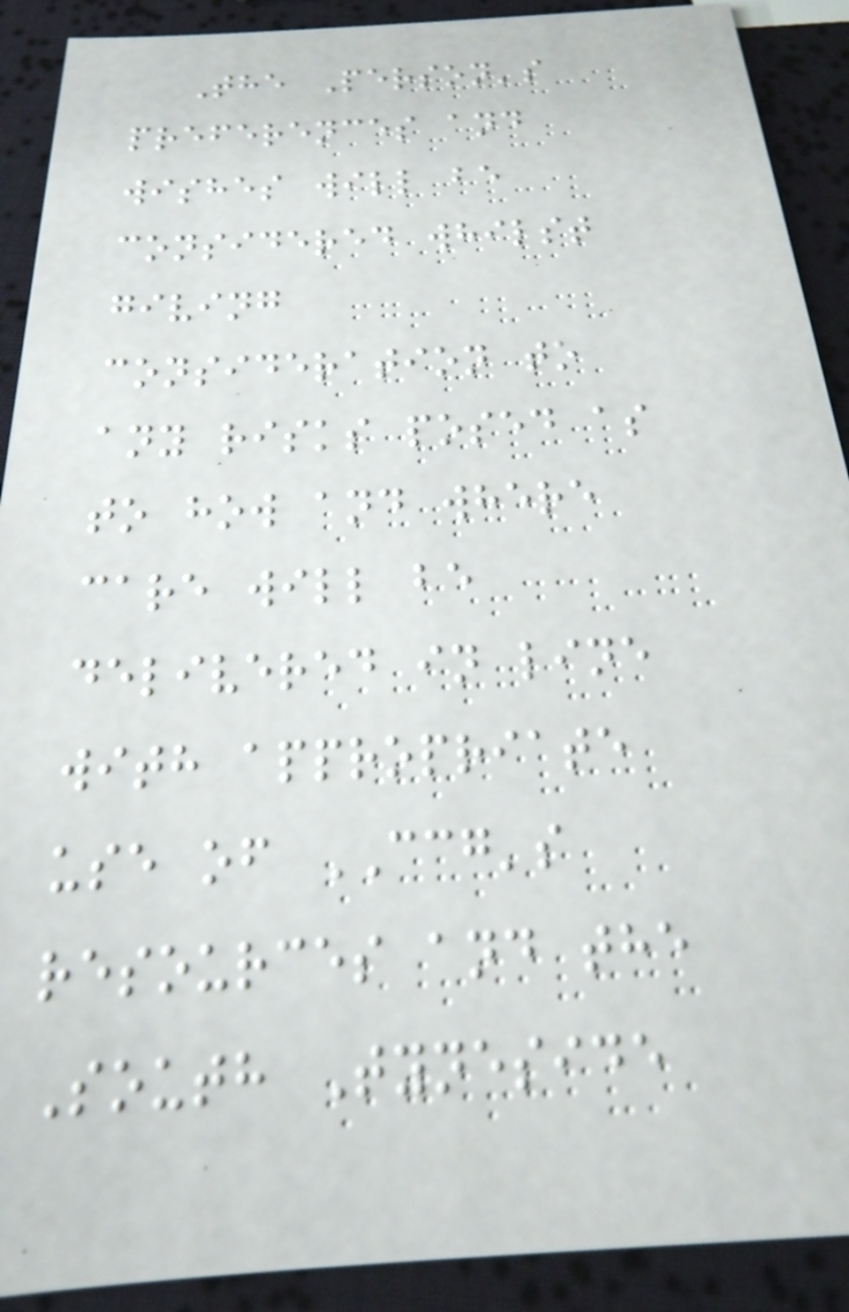The Person's
preferences and
wishes will be
considered whilst
giving
consideration to
any risks posed as
to how and where
care will be
delivered in line
with appropriate
use of CCG's
resources and the
South Tyneside
